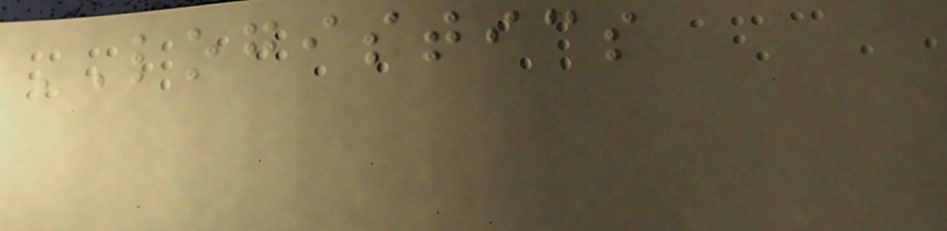LOGISTICS
